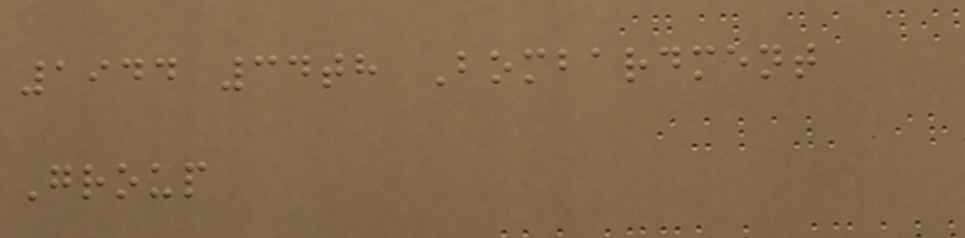1944 34th Bombardment
Group
